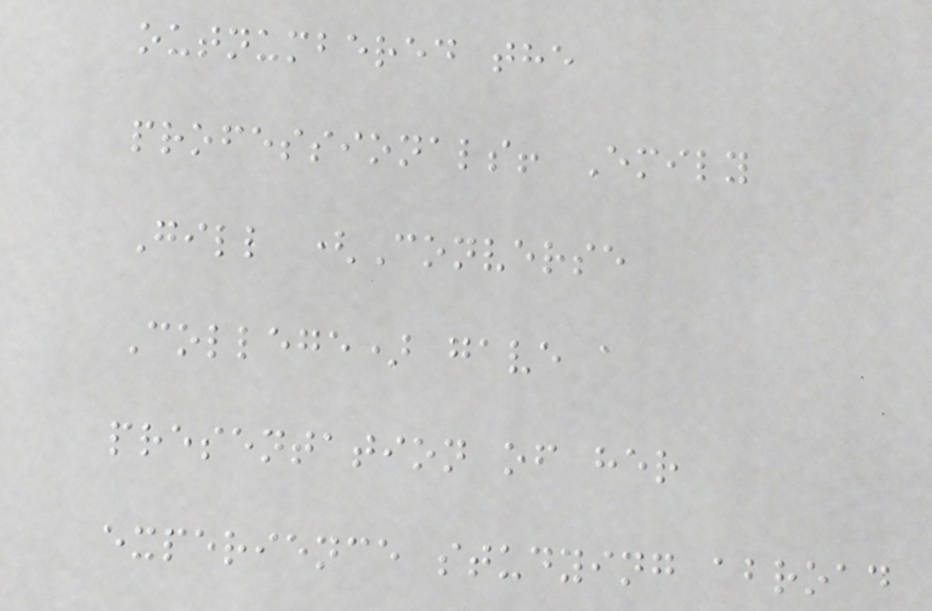outnumbered the
professionals! Emily
Gill (Converse
College) gave a
presentation of her
experience studying abroad
